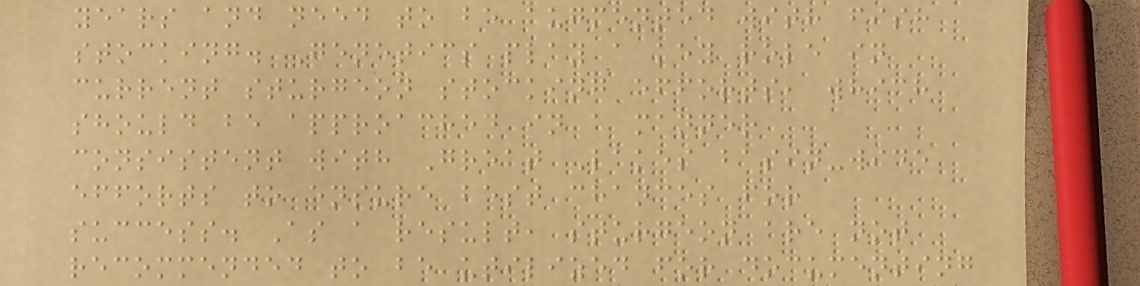years and need to be augmented with fish
stocking. Genetics play a key role in
current sturgeon stocking efforts, which
should be approached in a manner
consistent with Great Lakes basin-wide
efforts to ensure best chances for
success. As a result, sturgeon are not
recommended to be utilized for documenting
